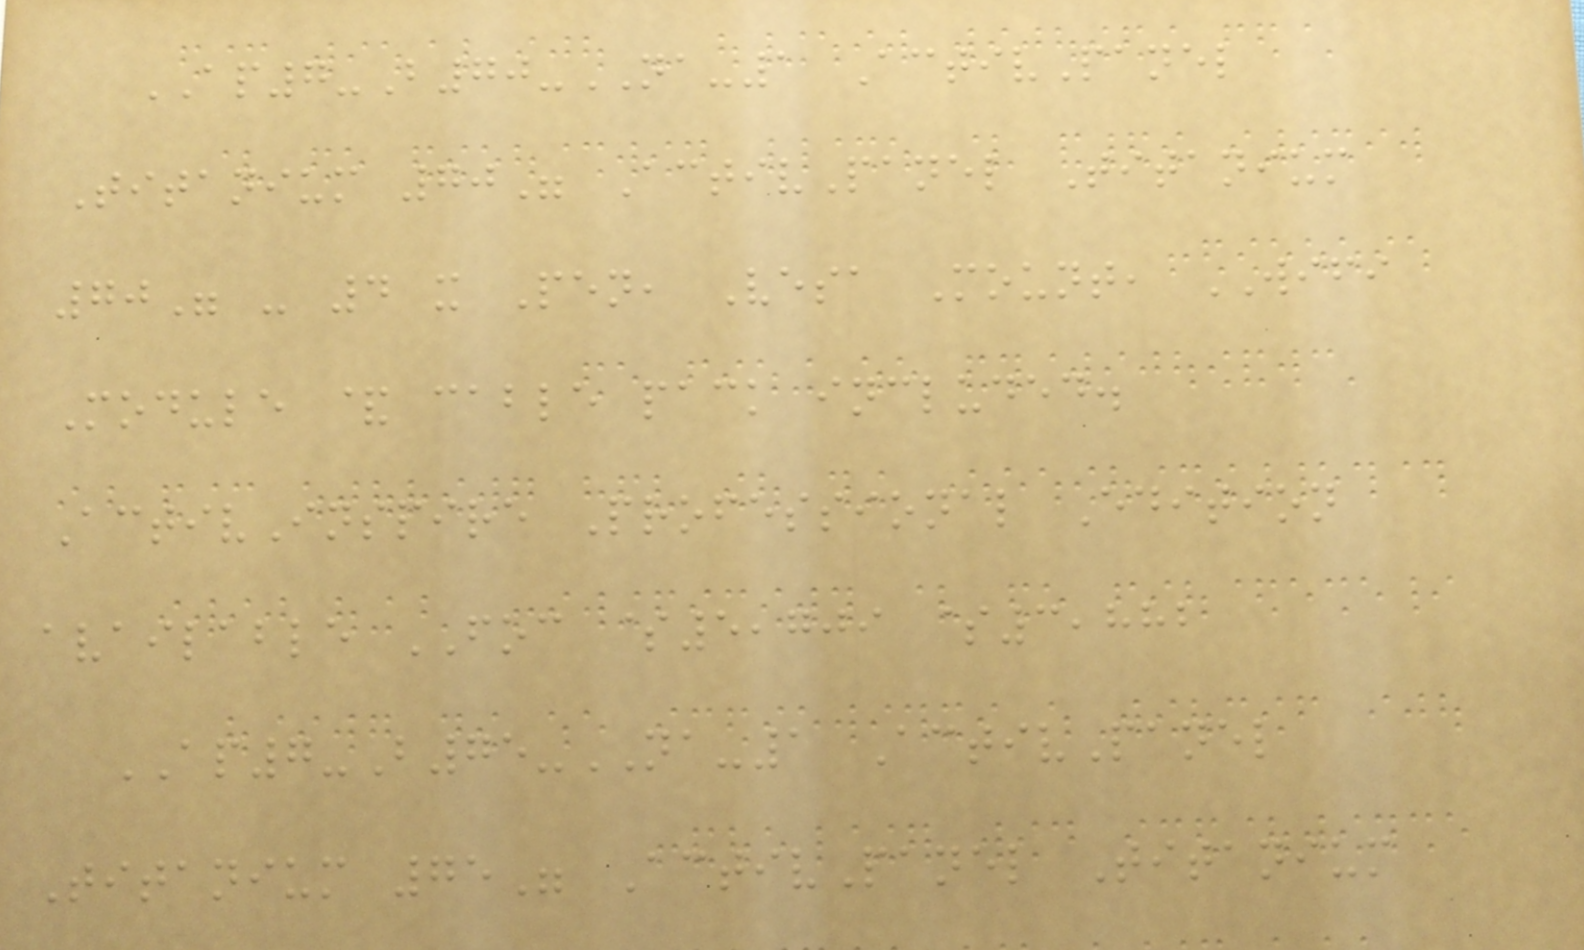AP7-B70-NA-1 ActivPanel
Titanium 70" ActivPanel Titanium
70" - 4 x Pen, Vesa Mount, WIFI
Module & cable pack included.
ActivInspire Professional Edition
available FOC $5,709 $3,882
AP7-B75-NA-1 ActivPanel
Titanium 75" ActivPanel Titanium
